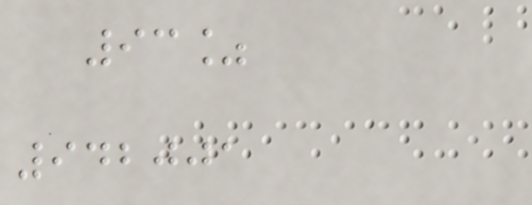93%
942001
